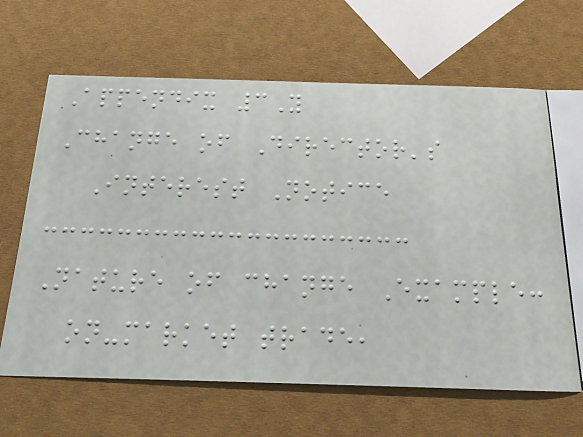Appendix 3Y
Change of Director's
Interest Notice
Nature of change Example:
on-market trade,
